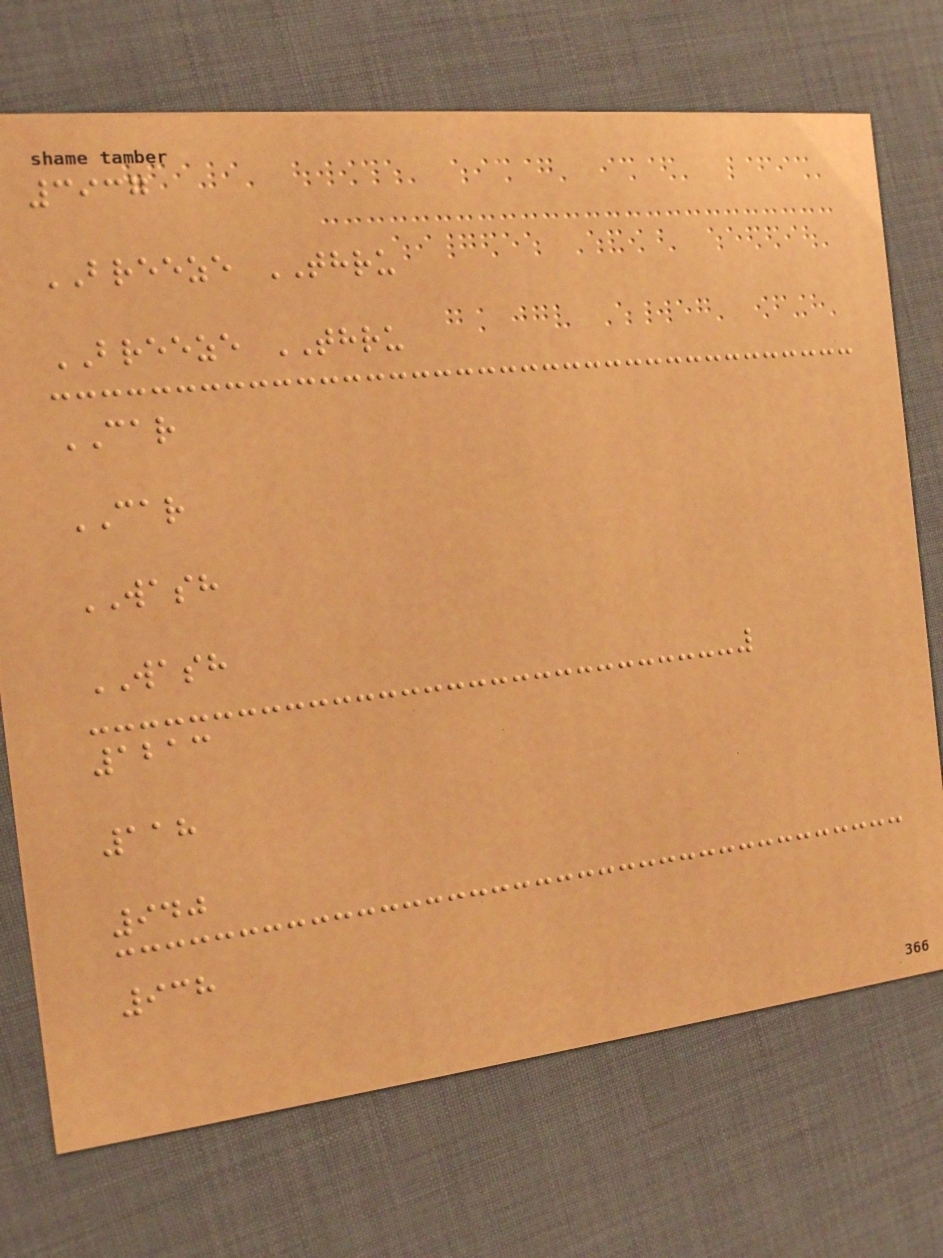3937
BREEZE THRU
BREEZE THRU
CAR
CAR
WASH
WASH
1213
118
940
938
